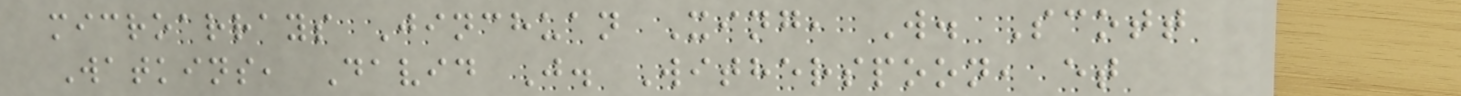microarrays Jinchuan Xing, W. Scott
Watkins, David J. Witherspoon, et
